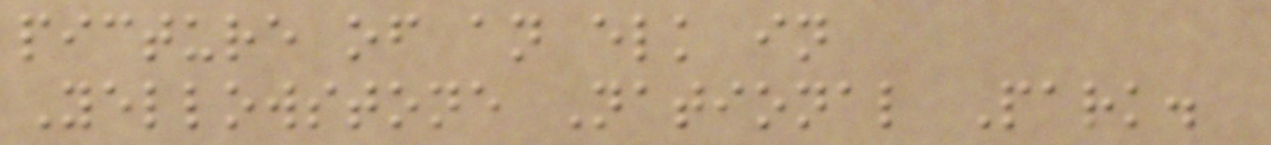picture of an elk in
Yellowstone National Park.
